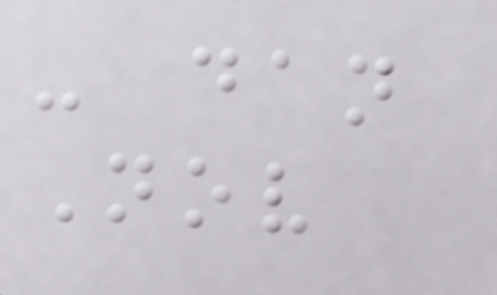- dan
Nov
